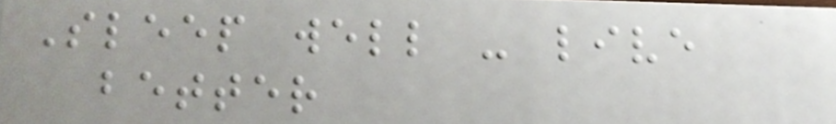Sleep well - live
better
